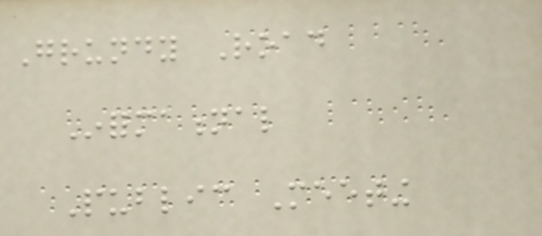Grundy Road
Informational
Public Meeting
